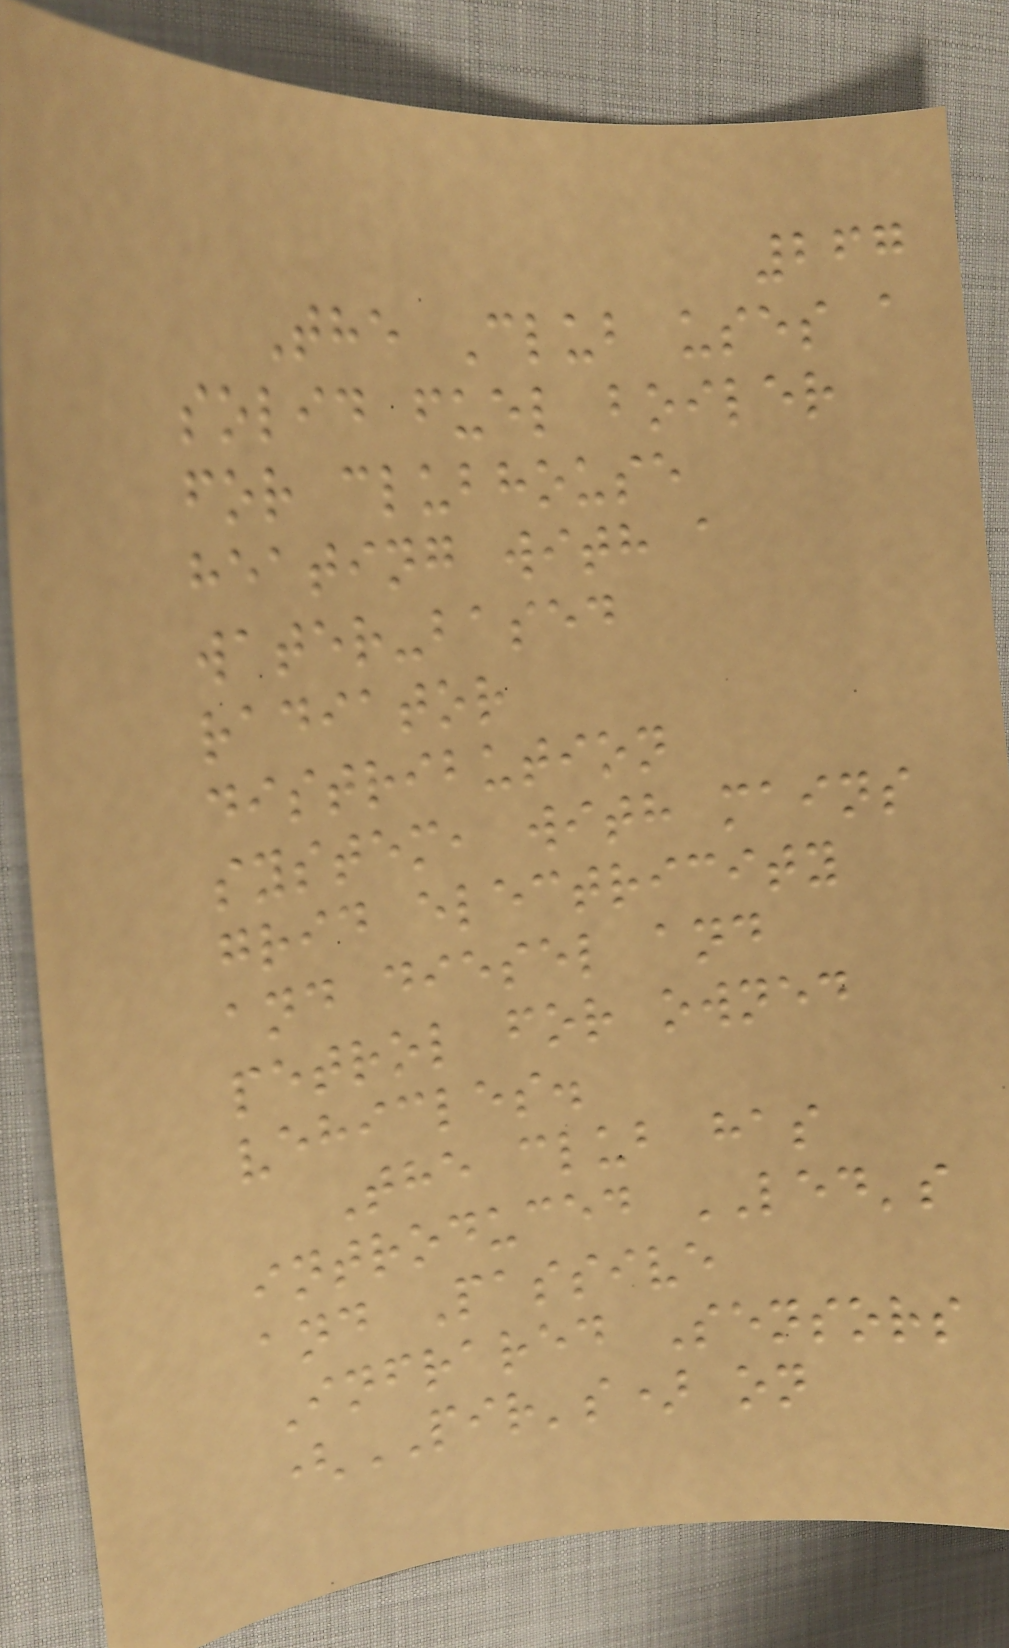267
The Club uses a
solid fuel boiler
for clubhouse
heating with a
water-based
radiator
distribution
system, with mains
grid electricity
and diesel and
petrol for owned
vehicles.
The club has
introduced LED's
and Passive
Infrared Sensors
(PIR's) on
